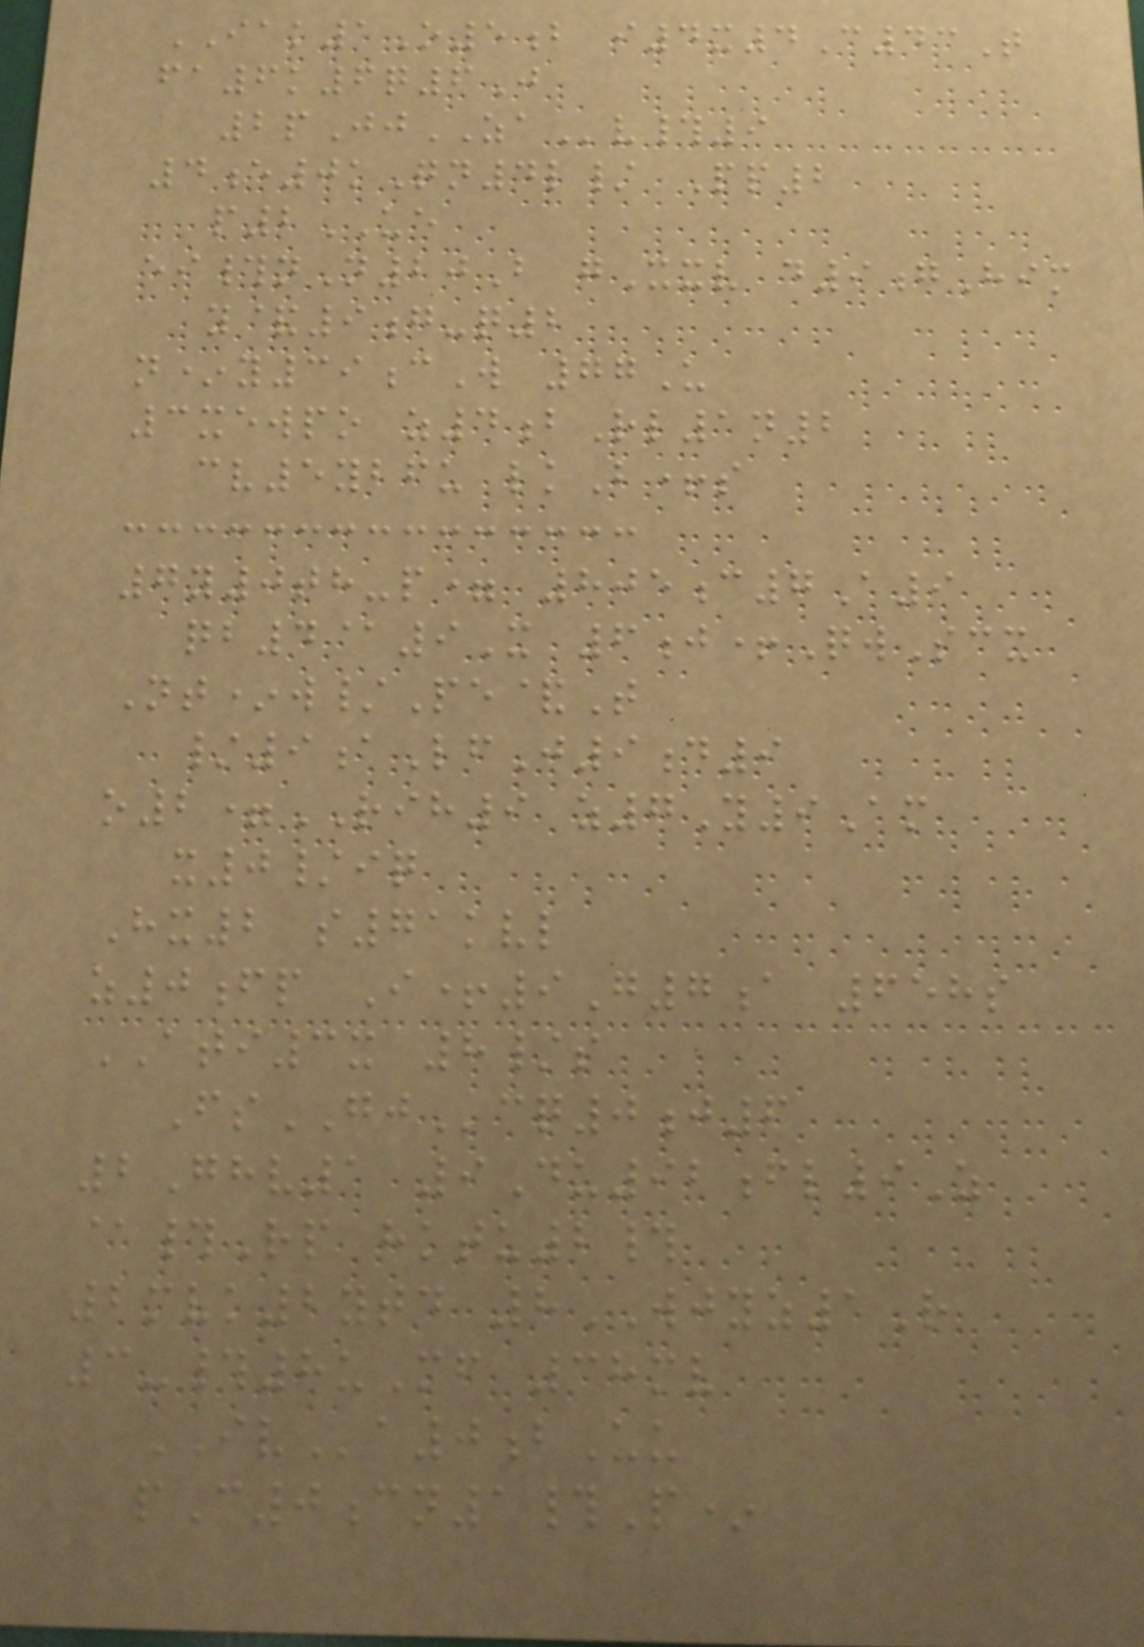IAK1O5b i4x4C43T
fa6k6q6J
2pJjZAv#9
4e0kQn4l/ Pp2
p2UE
ei#nN20B gXxv d9gHim
y&9g-q2
n*y39cW 77U
3xewpo z4bRl1n2
cv5ybfu lkB+s
7y0th-p= 805c7A9
qb4@9X 6j+QwScx
Nt*w/Pe&T
/9aLfJ9d9
o2=RIH9 z7Y9Am
x0/iq
Hx2 s71kvl
z0fp I+9G7a 658s
ATI3x 8/s
FsGJcq0j6
2Ghv1 9Du92fl9Z
@#Rp hktu2#
2mvk2ytd 8WJYZ1R
3-#8uMf 38mv
IVa0bUu
pC0cn1#P*
